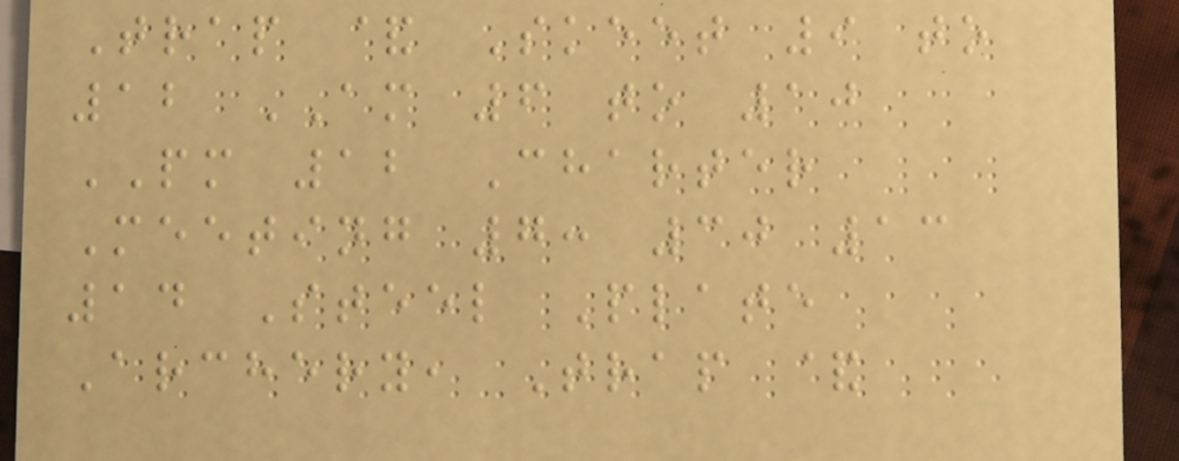Trap & Skeet 9 to
12 AM 6 to 10
PM 12 Charter
Meeting 7: 30 13
14 Steel Plate
Archery, Trap &
